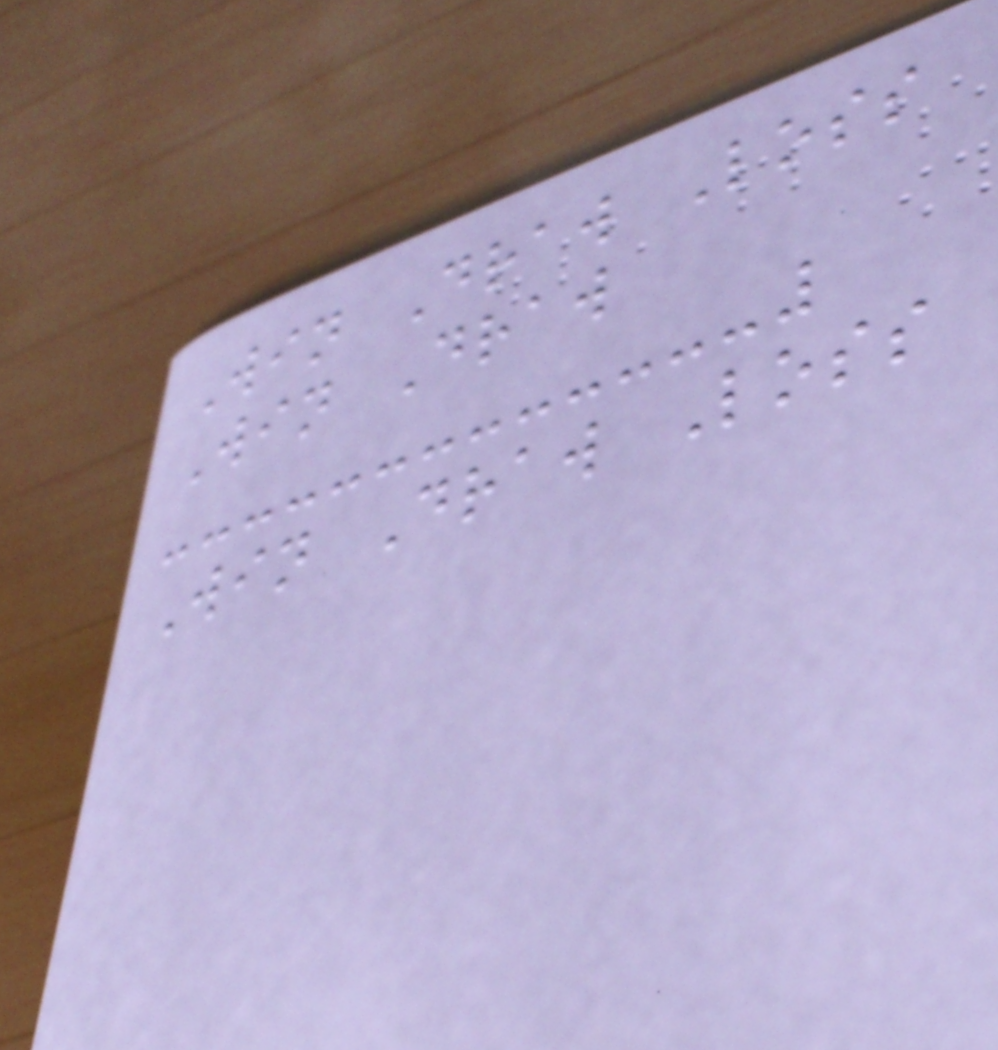Win Draw Loss
Win Draw
Win Draw Loss
